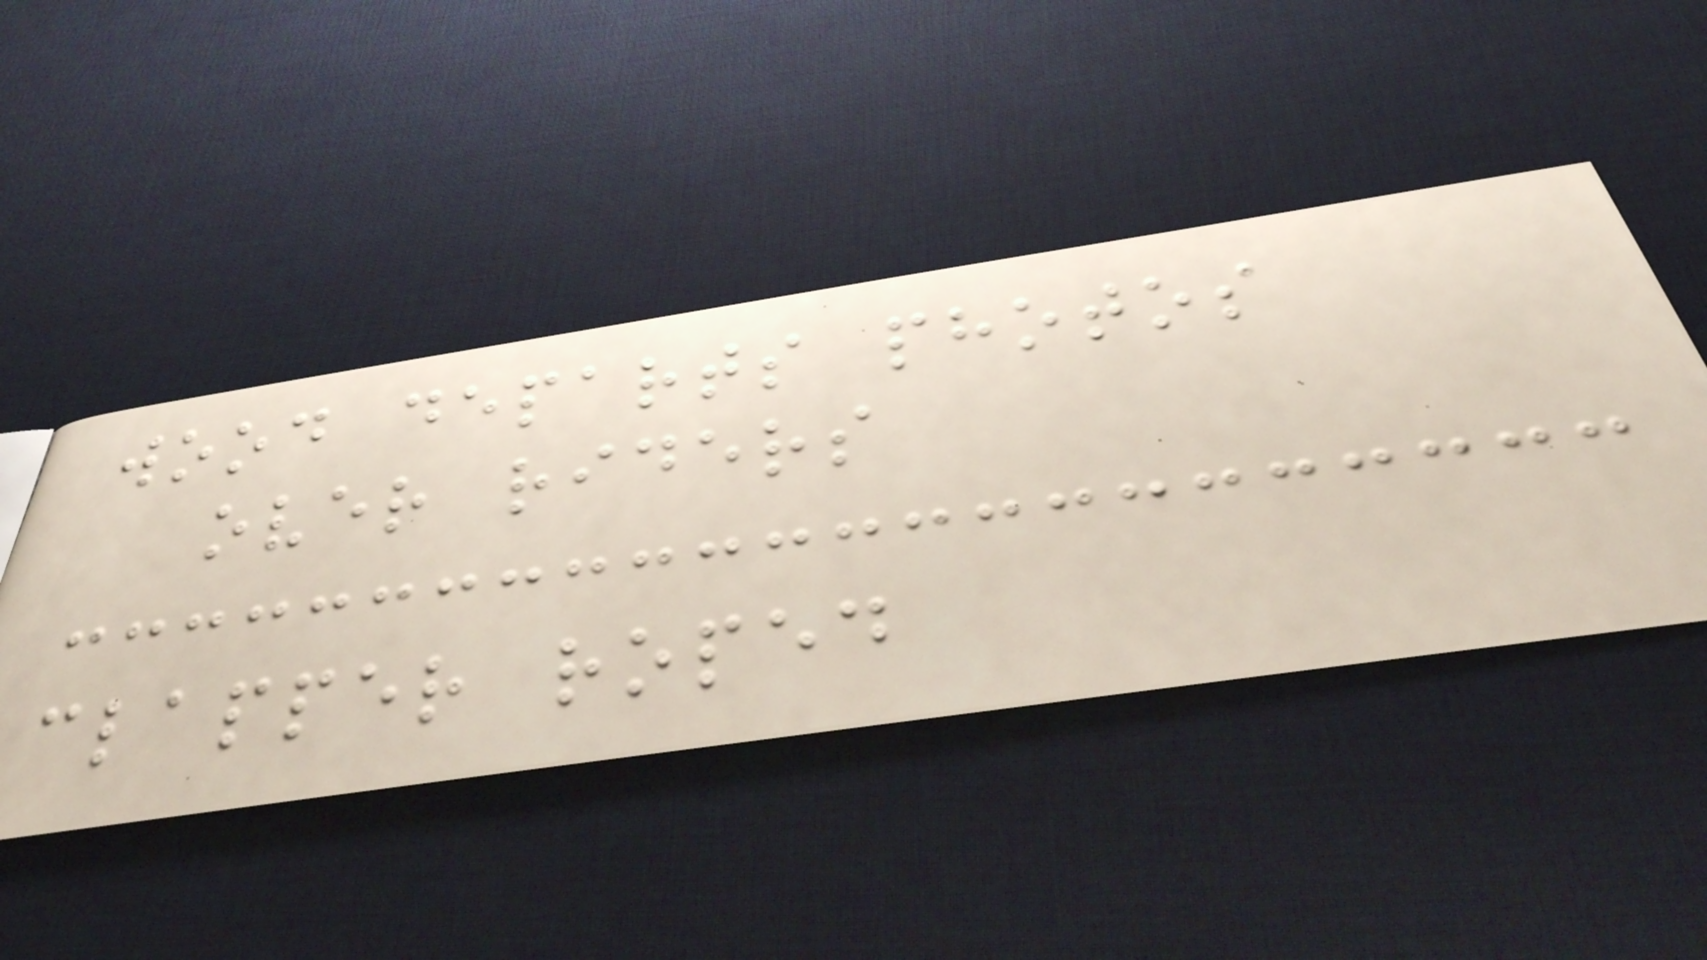wood departs photos
over riders
clapper roped
